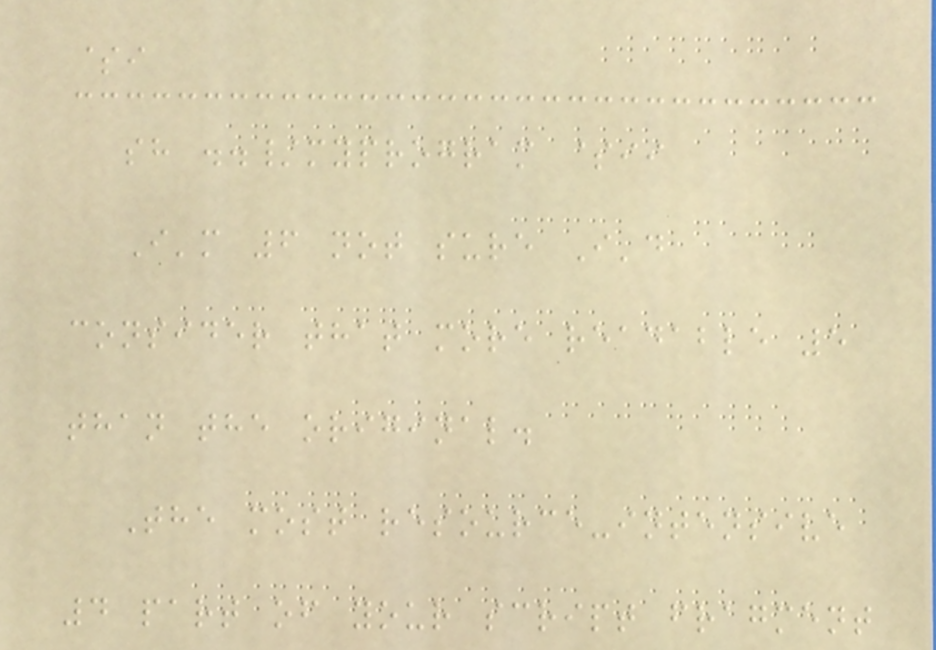$i
sh ../myprogram $ii
I'm 6 not sure I'd
consider that more readable 5
than the original.
The most resource-intensive
4 part of your script fragment
